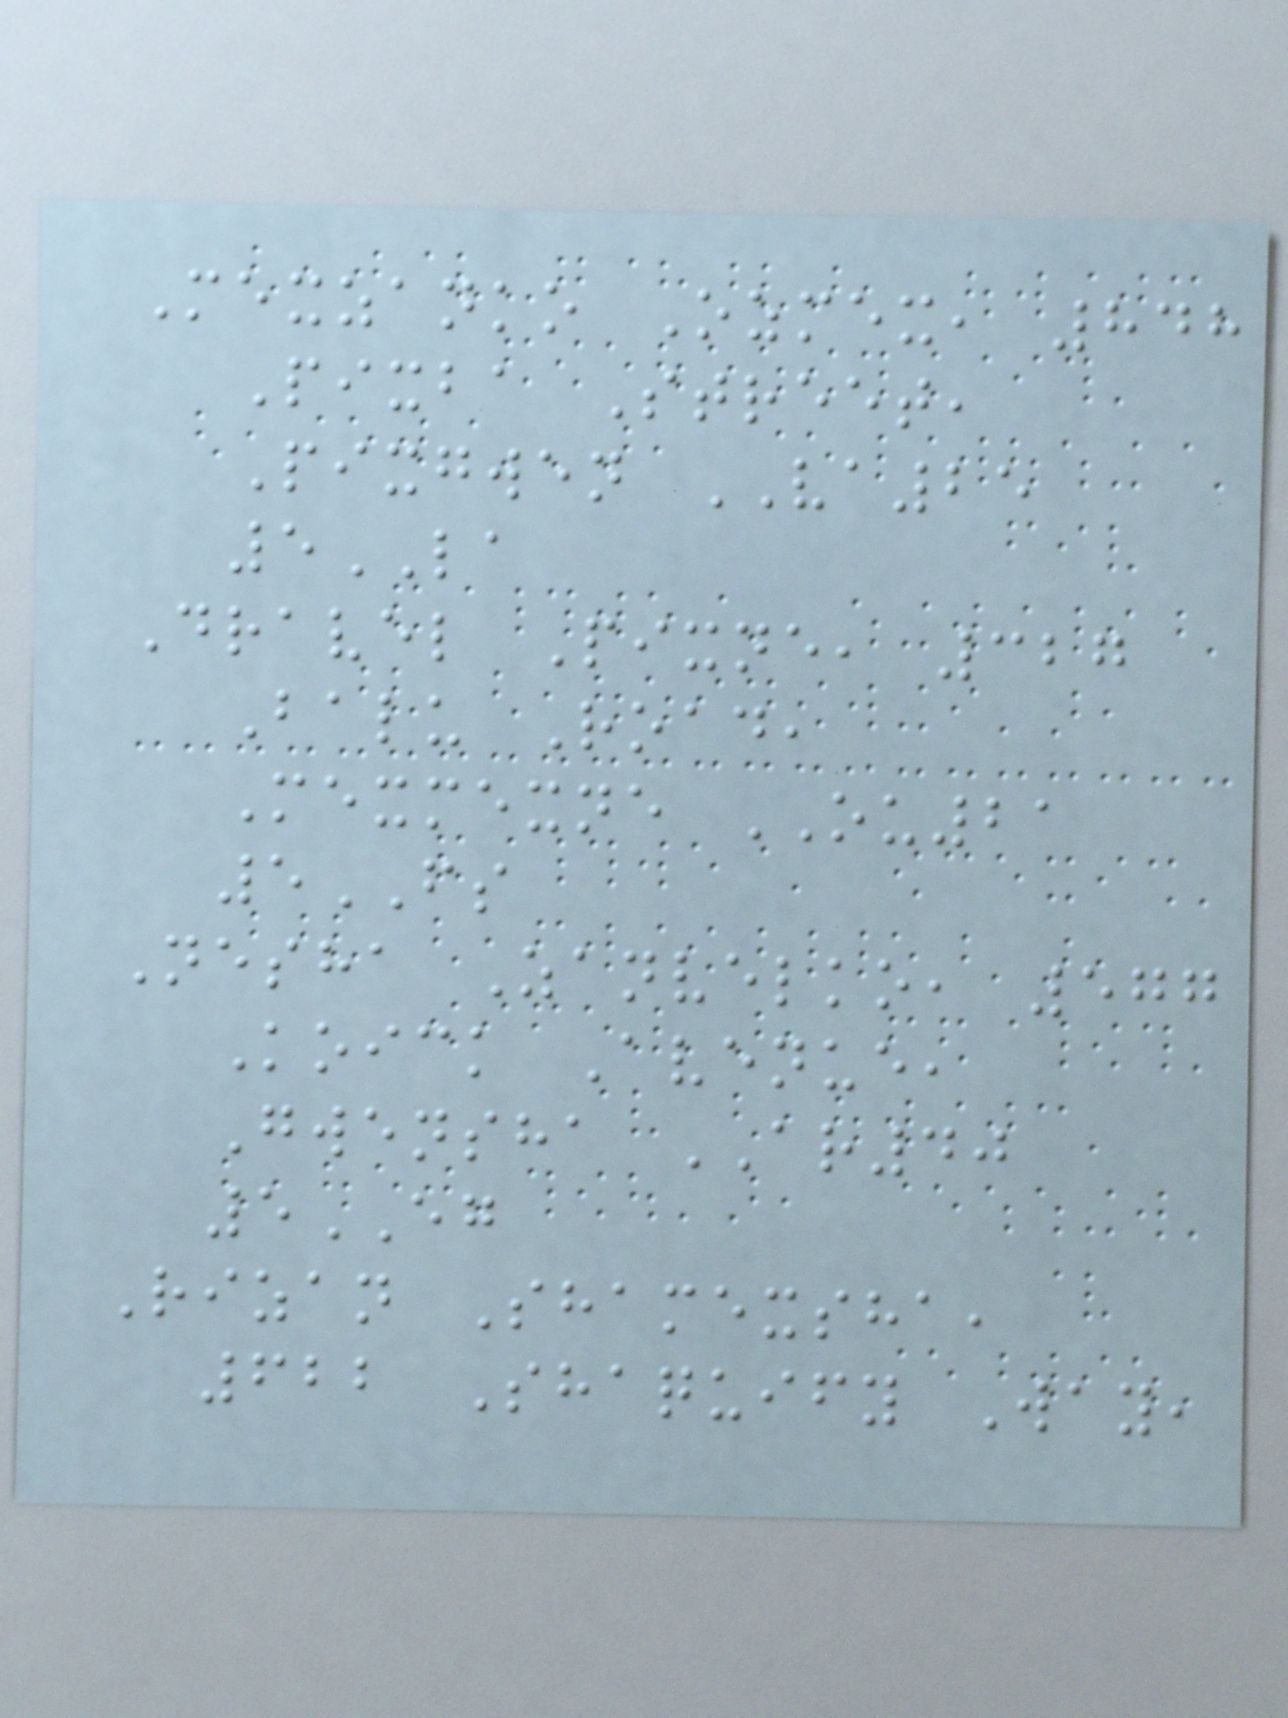Mexzanko Ozmex, 848
Pixba Street,
Pixgwen VA25
5LA
Dravel Pixne, 327
Balu Road,
Mexmexne OU21
5FS
Nesha Zanvelko, 577
Koick Avenue,
Gwensha AR40
5EG
Rizan Shamexsha,
622 Shaquify Way,
